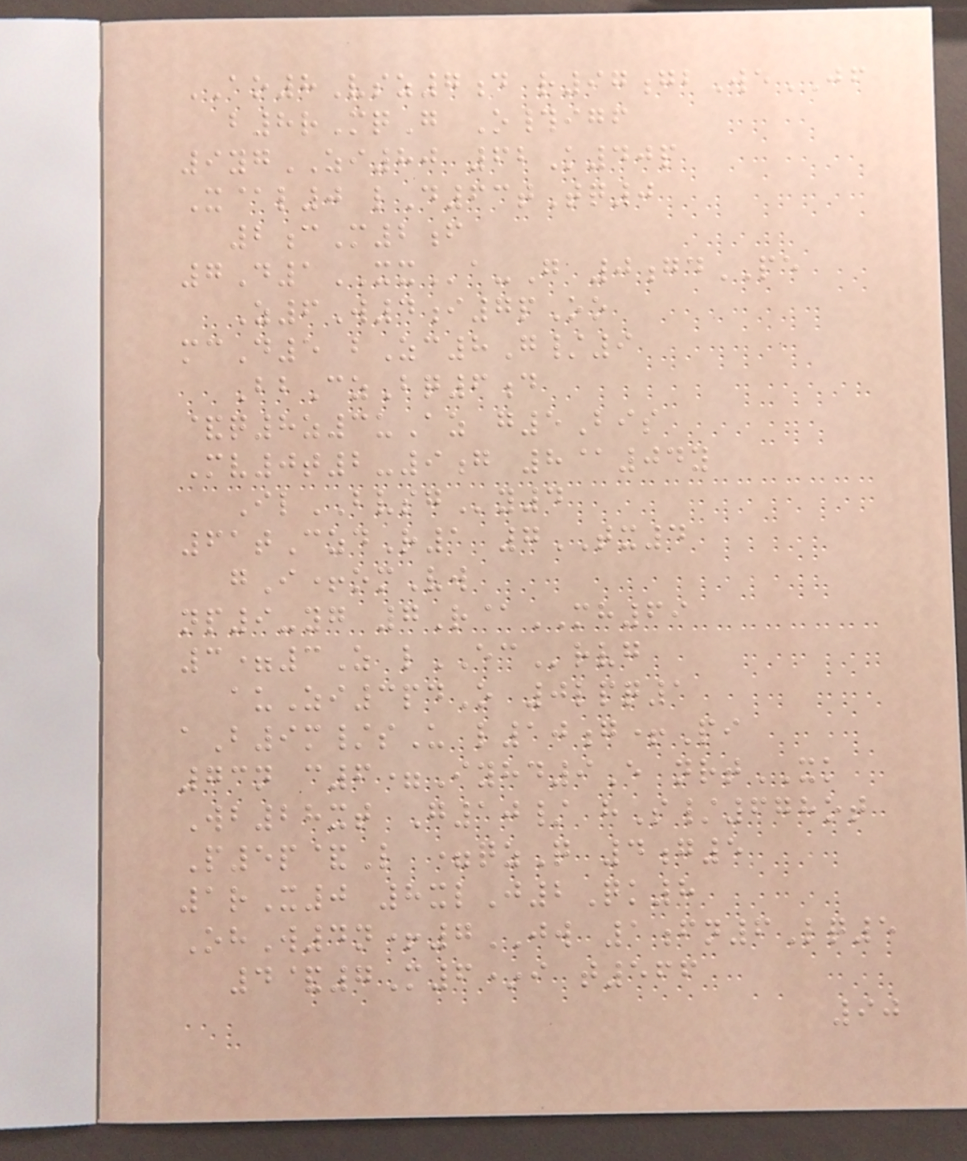AO8Vsz7d r97gbWeJF
b8rMqG O#igf
9ygZI80 62K40p
X@l0 lD63tTq0
2cM2f
7D1XXa-G 0gdPE
Z6W4i7pOo
mcD5 bZc8G/9
BbCzBq6d
&q8z3uAz g5Bis
Mv0t2-9g 8@04y
IlBVSGy4
61tCzdR1 7TX4
gI+omVw
np9-yg 7R@MH69
3=3Z lECrvg
auZi3pdO 0lpq1
aB9m/sU l10g+Pi
73n c6=Iyhd9E nrtXK
Wb28xt G10/ hS/678ot
P5p&L =qzQ 4g5
1rX0 8xlJ2Qk8
OhW4n+7JW 1fn6Lq5
4&7M6*i t566
90
